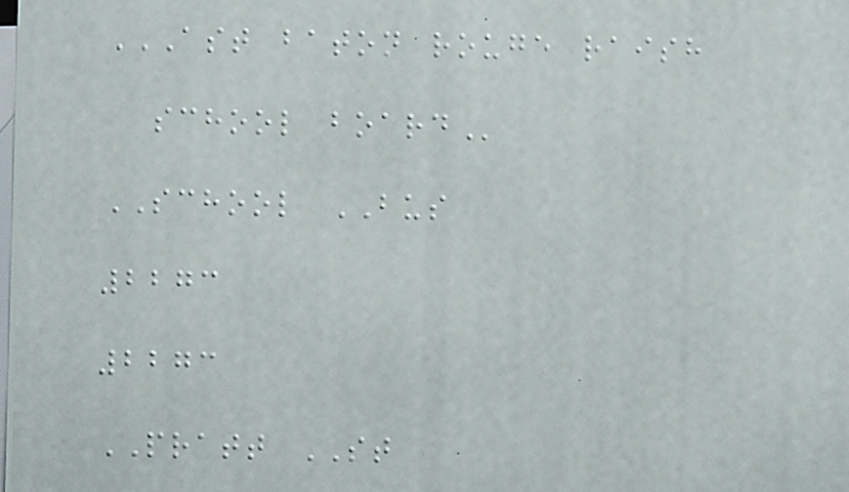AST BATON ROUGE RAISH
SCHOOL BOARD
SCHOOL BUS
2273
2273
PRATT ST
